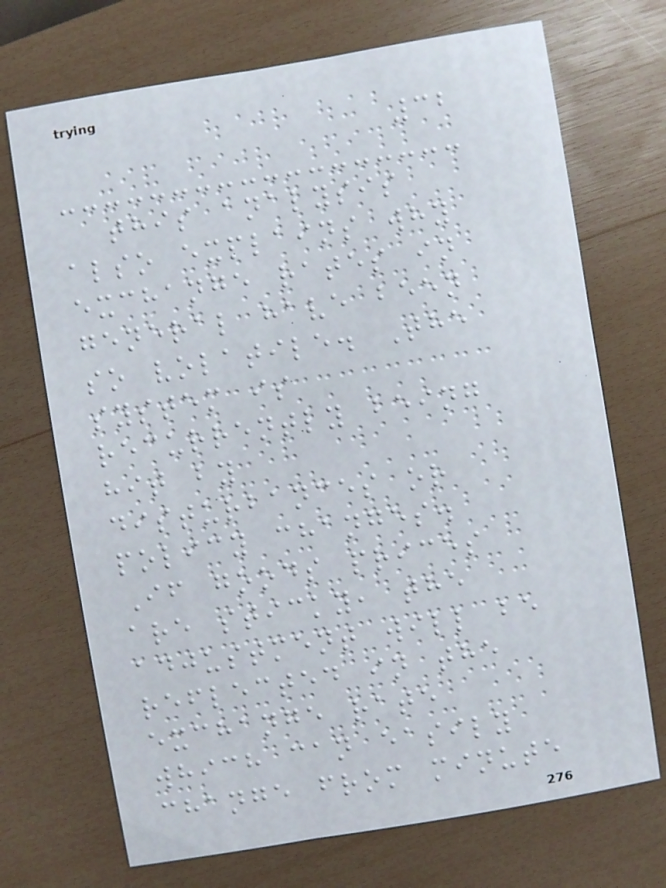32
this analysis
also explains why
exchange rates in
general have been
so volatile. The
system is
recurrently being
hit by
disturbances or
policy changes.
If goods prices
are sticky, the
adjustment will be
reflected in the
exchange rate
which can easily
change from minute
